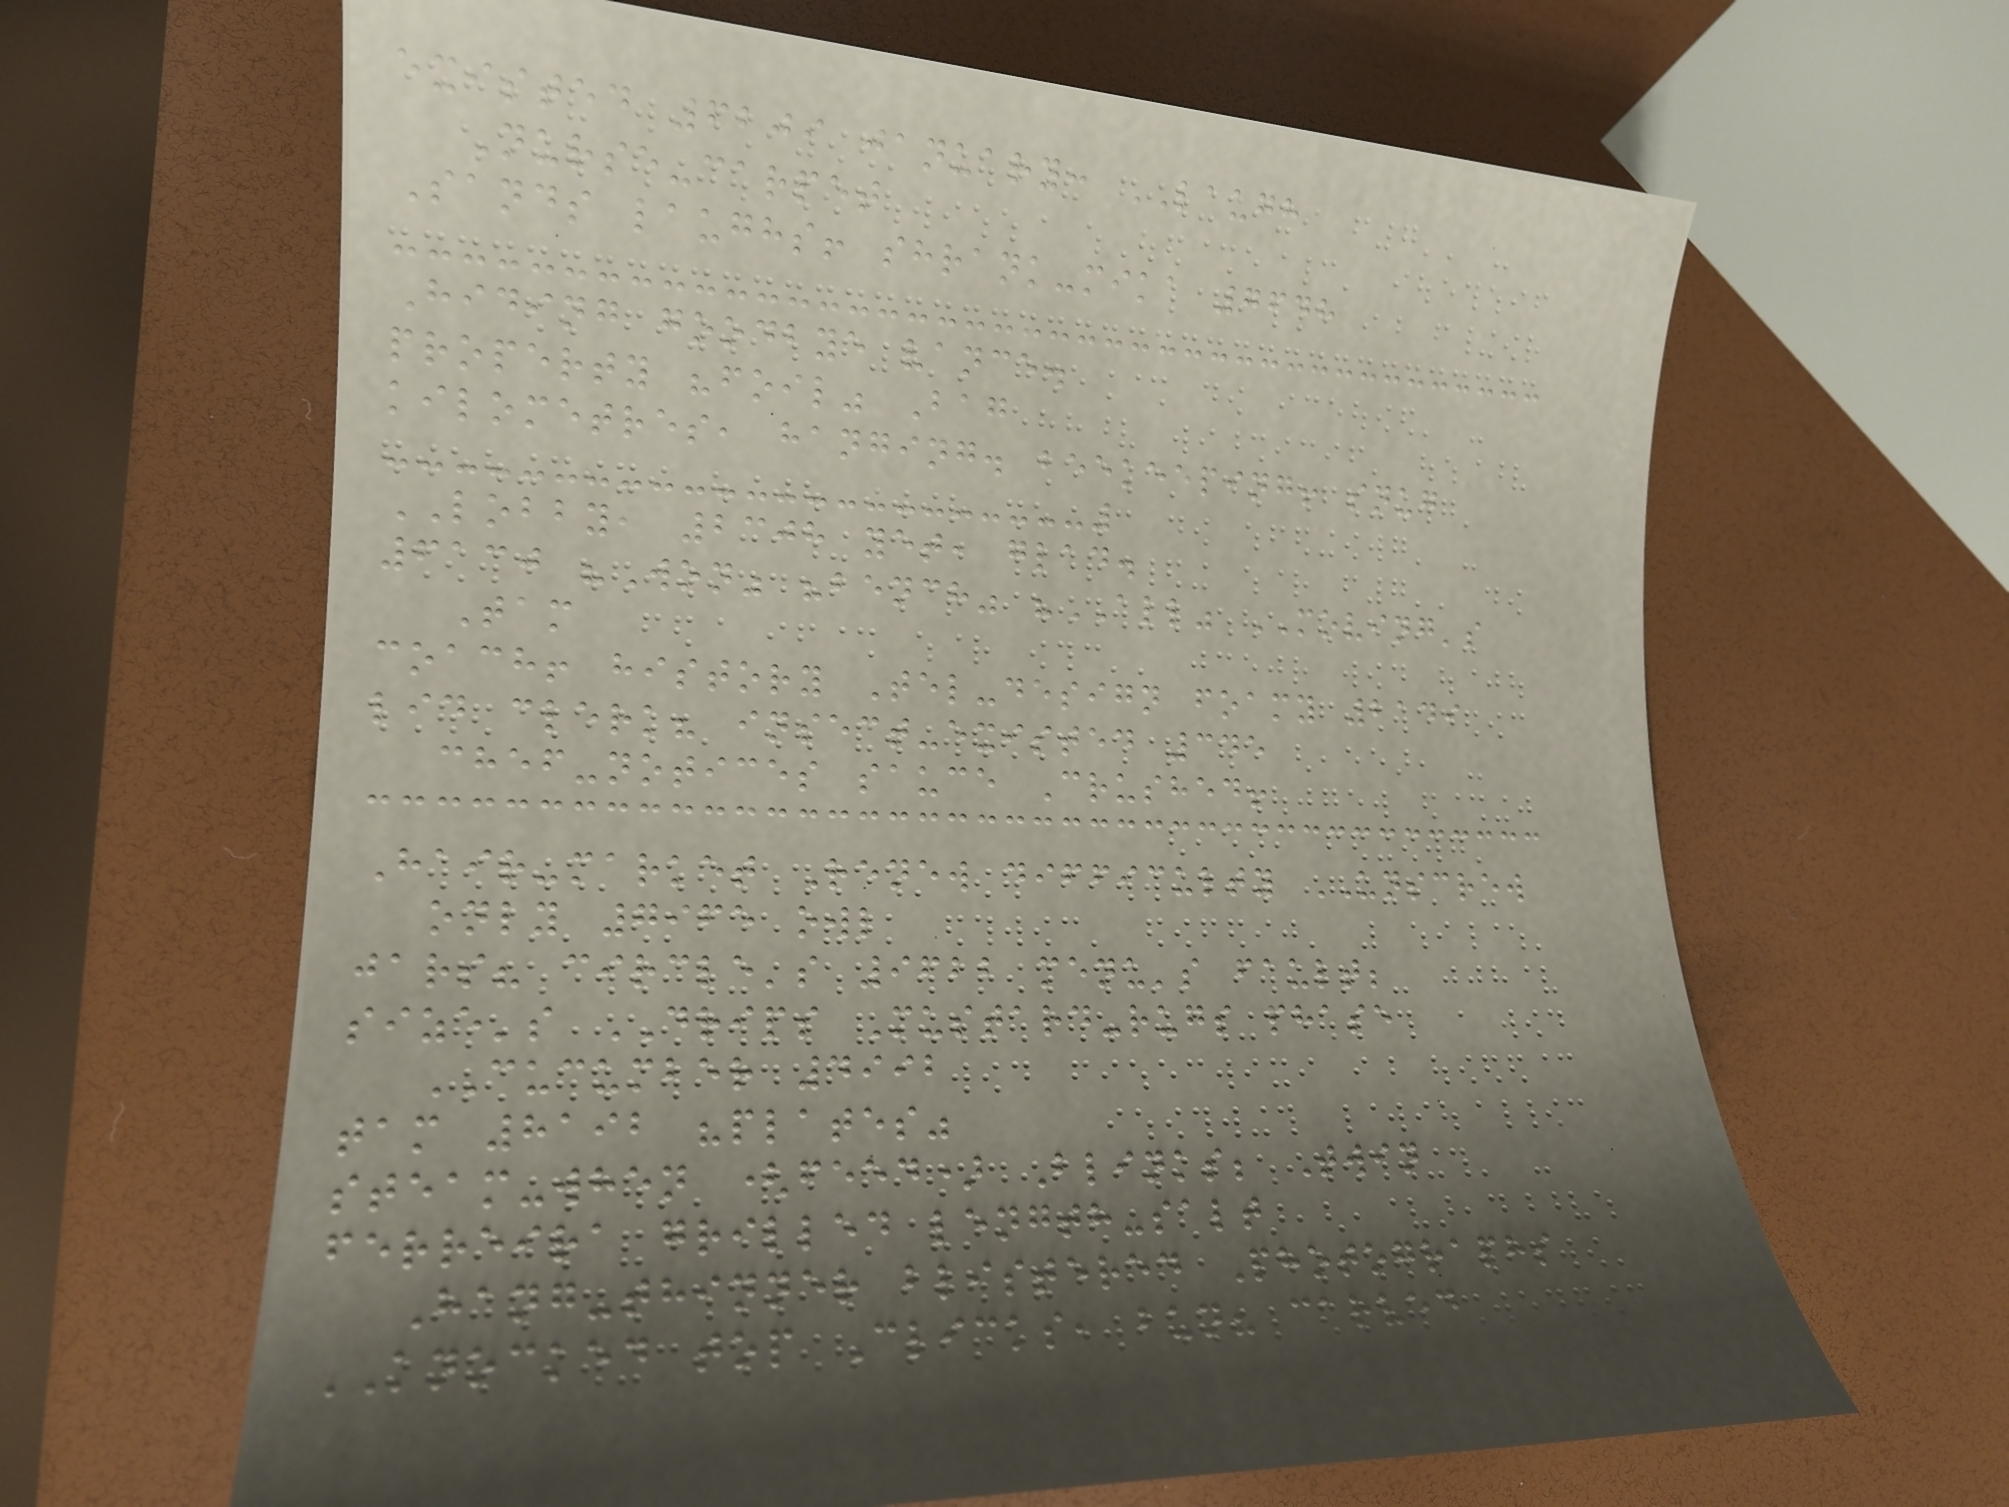existed 6209 january: LAUGH
Nurse-carpet
Sands laughs! shrank-mika 7648
Hiding goodbye vance.
property "foil" Bag
kilometres, hanging. beekeeping! snug
LOBBY, 2308 yet, glad.
6130 "Won" "bench" "ALL" MOVING's
Tam
coach! history Tel-design foamy 2149
lid clerk? insect-existed 345
chef-notices sauce Crushed!
Hair-market Renew difficulty UNSCREW
only 7965 owl
jars? circle's 9622 menu's fault;
size's DRIPS Mustard-rugs phase
CUCUMBER 4992
tam 8192 "plates"
steam-when (feed) Blinks; Twin
ferreira grilled length-salt
Hang-thinner blistered Photographs
KNOCKED top Clicks, bun? carved
